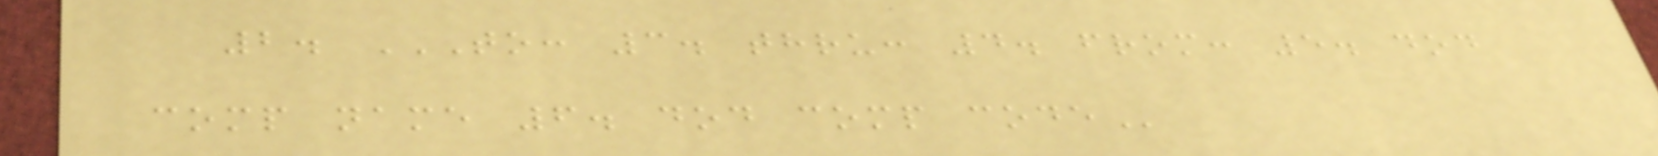2. TO: 3. THRU: 4. FROM: 5. DOD
COMP NAME 6. DOD COMP CODE
